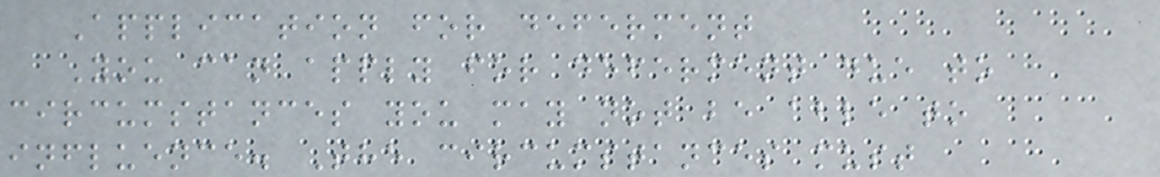Application for deferment
You can apply for deferment due to
circumstances you may not be able to
influence. The circumstances must
